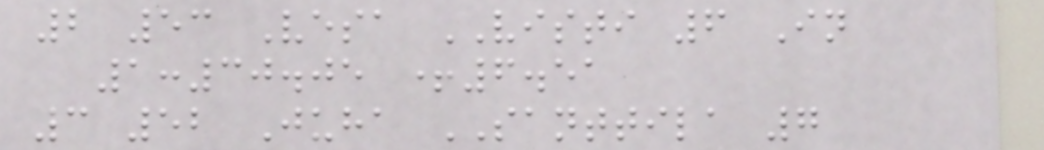2 53 Vesa VISTI 6 In
1:30.05 +6.51
3 52 Juha SANTTILA 7
